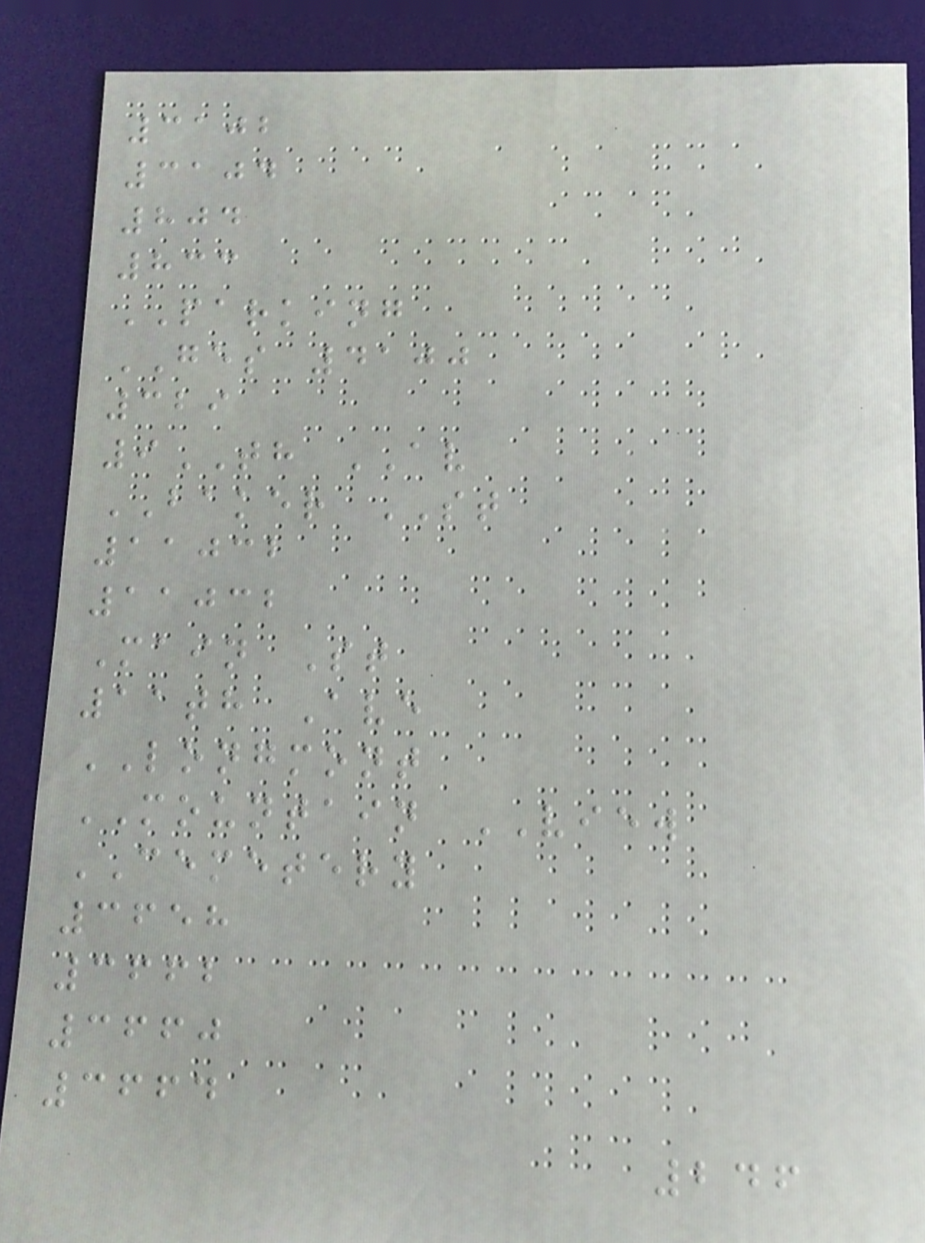3102
3104
804
833
PARKING
GES 4100
329
9TH AV
BAKER ST
11032
11032
Main St
11th Ave
LONGMONT
MOUNTAIN VIEW
CEMETERY
3658
3662
3660
3664
246
